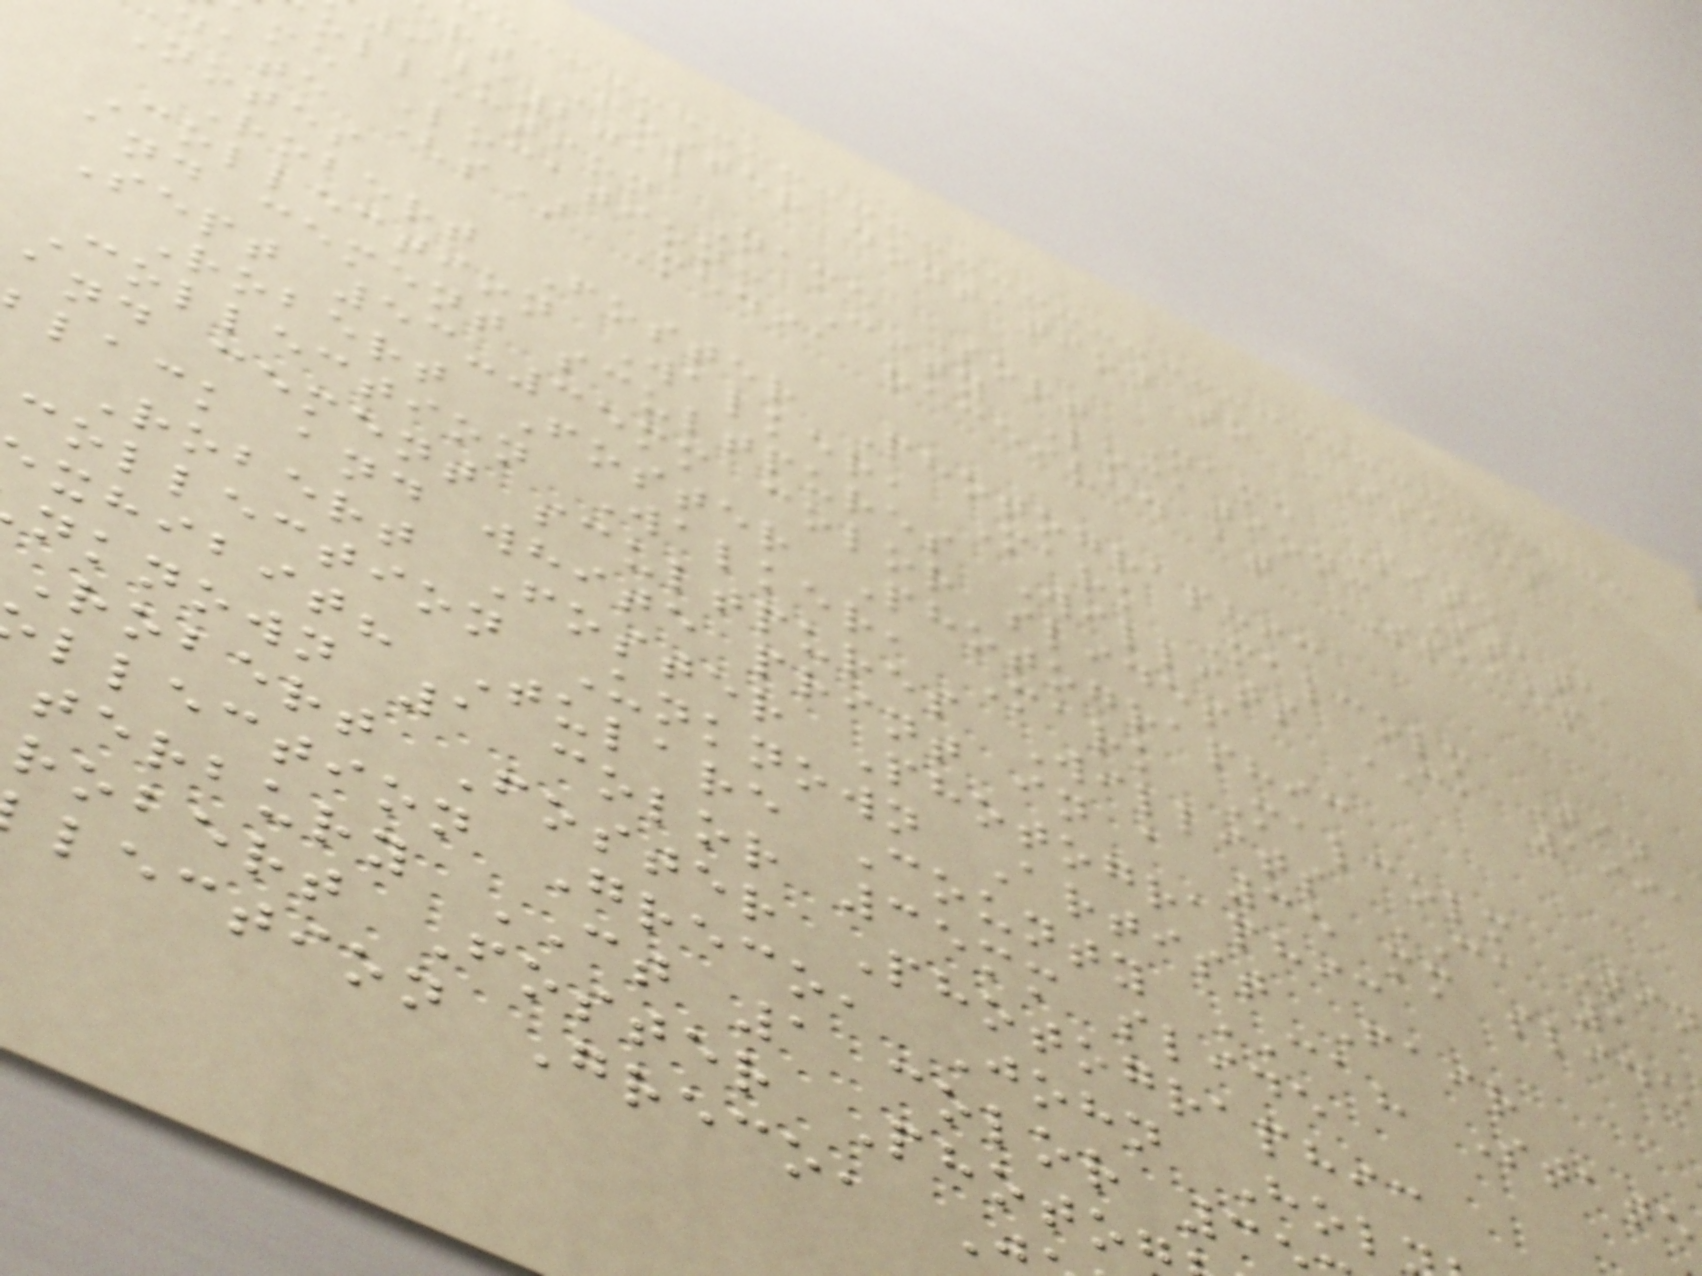rt Foster dontation to SPACES ,
9/2012
ollection Name Sort Name Site
me Location: City Location: State
date (s) Media received at SPACES
Notes
Robert Foster Photographic
Collection Walker, Mark Malcolm Tin
and cement scultpures Willits CA 1991
Sept 53-35mm color slides
Robert Foster Photographic
Collection Walker, Mark Malcolm Ti
and cement scultpures Willits CA 1
lack and white print in a 35 mm slide
Robert Foster Photographic
collection Unknown Artist Fair
xhibit? Tulare County CA? State
nknown 1 color 35mm slide
Robert Foster Photographic
llection Greco, John Hol
terbury CT 1 color 3
robert Foster Photo
lection Greco,
